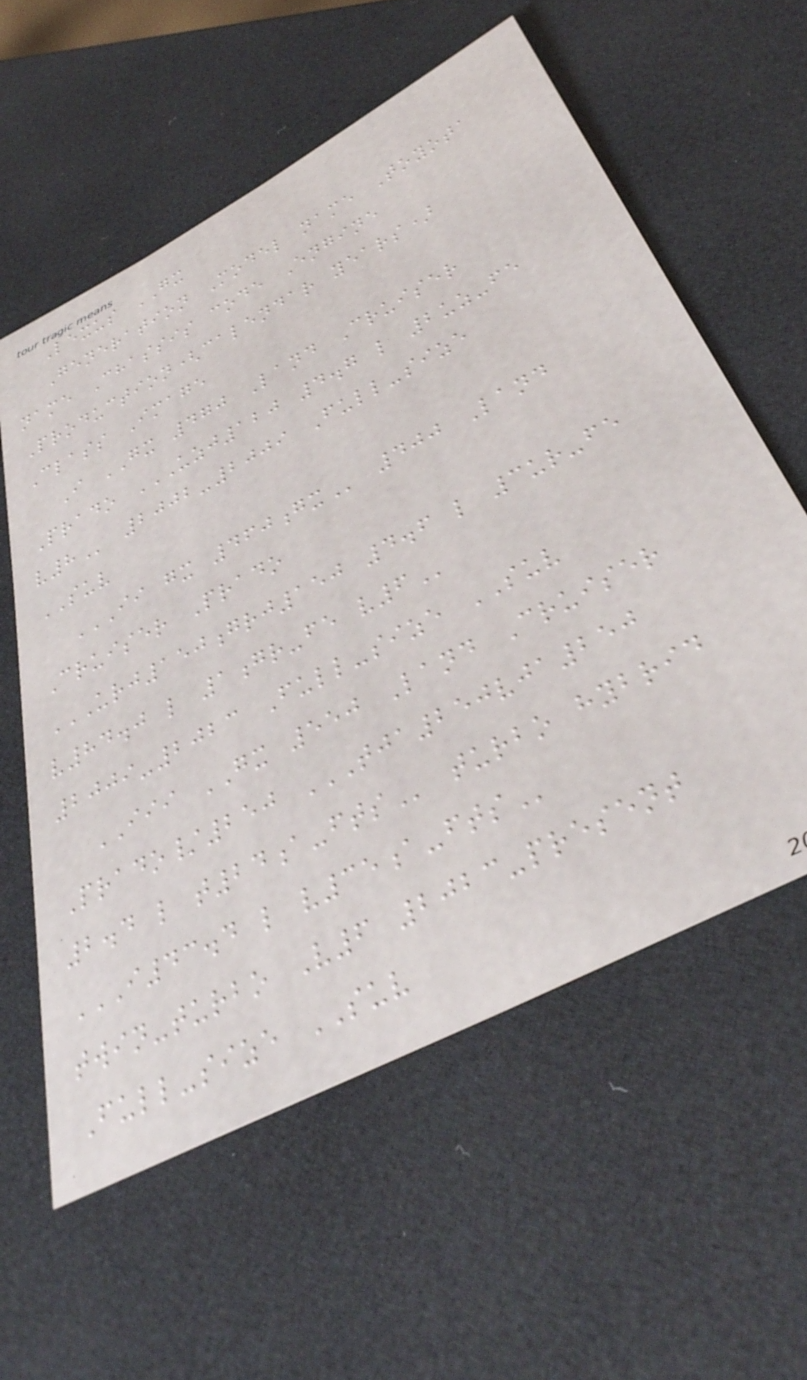Lexus GX
Generation Model name Toyota
name Chassis code Engine
Production(calendar years)
Class Image
I GX 470 Land Cruiser
Prado UZJ120 4.7 L 2UZ-FE
V8 2002-2009 Full-size
SUV
II GX 460GX 400 Land
Cruiser Prado
URJ150GRJ150 4.6 L 3UR-FE
V84.0 L 1GR-FE V6
2009-2023 Full-size SUV
III GX 550 Land Cruiser
Prado/250 TJA250VJA250
2.4 L T24A-FTS turbo hybrid
I43.4 L V35A-FTS
twin-turbo V6 2023-present
Full-size SUV
